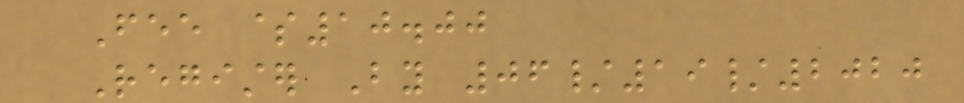Fee $10.00
Register By 06/19/2020
